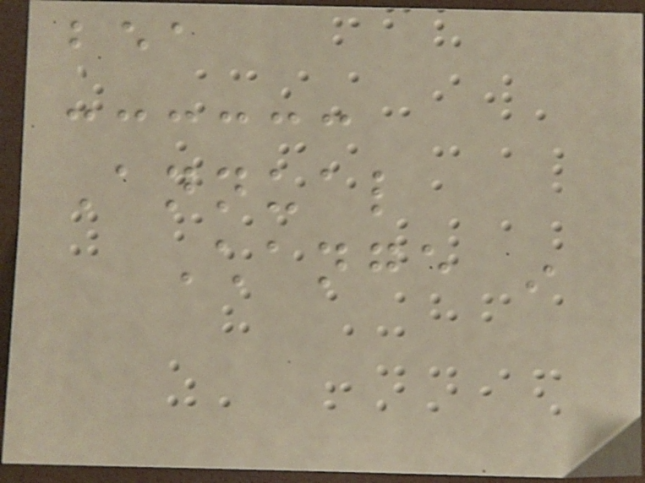bea
Annual
Change in
